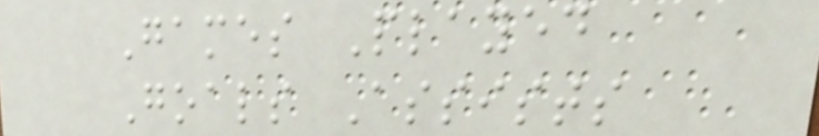Games Played
Goals Assists
